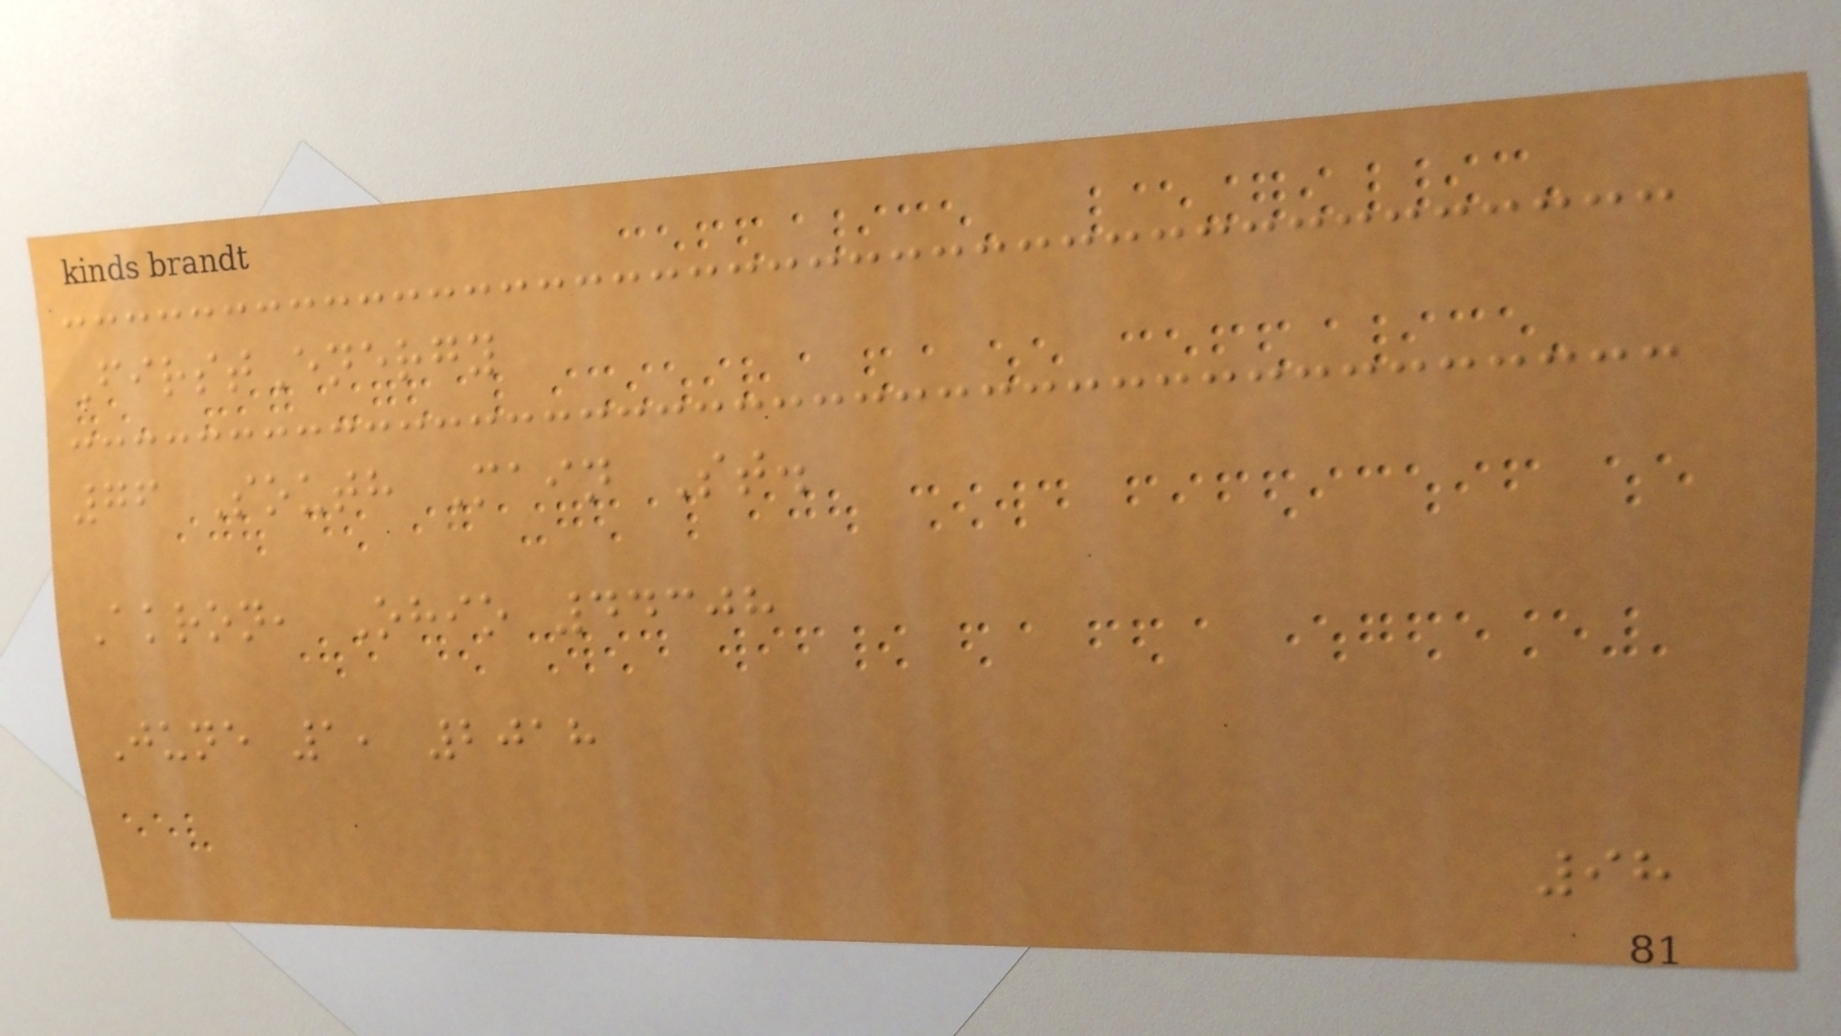FirstEnergy
76 South Main St.
Akron, Ohio 44308
June 1, 2018
98
